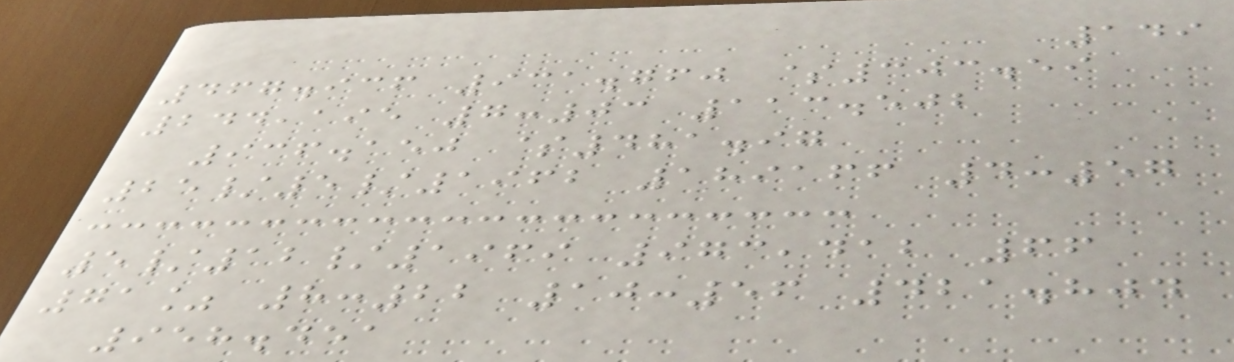149
467.936 931.760 $303.59
244,195 7:03 113.502
936.150 $481.97
25/5/1962 189166 4:57
5/12/1969 973,412 66
71% 8:22 10:56 421.804
958.451
